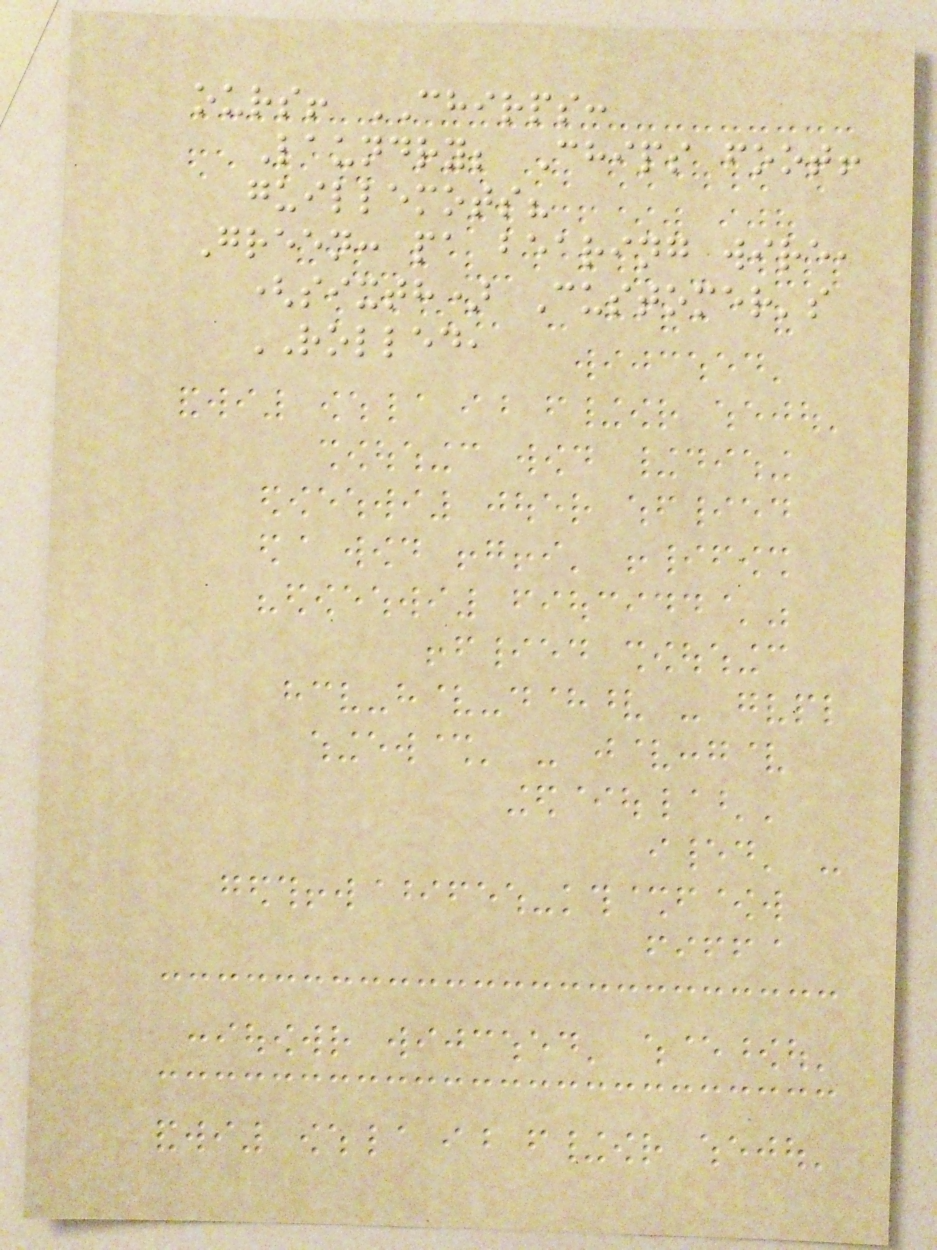ours! CHIRPS:
Laundry; Chips foot!
guillemots?
Green: pa bearing wire,
(sixth) Customer's
ROLLED,
